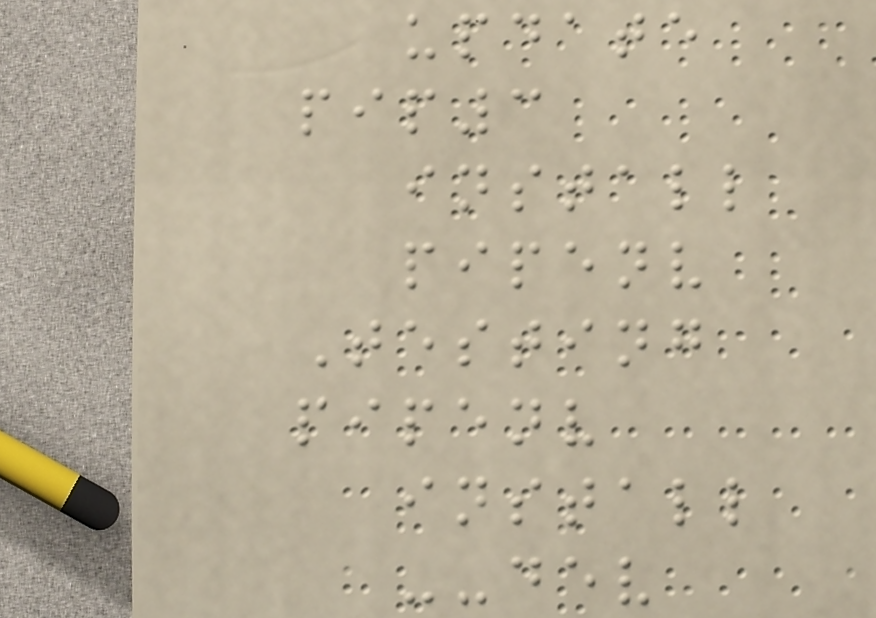update
pip3
install
pipenv
Testing
pipenv
install
--dev
